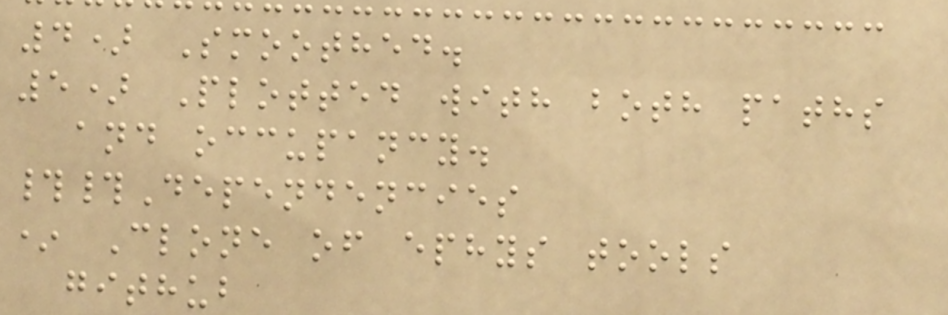4) Smoothed.
5) Plotted with both paths
and occupancy.
##Dependencies
* Clone of ephys tools
github
